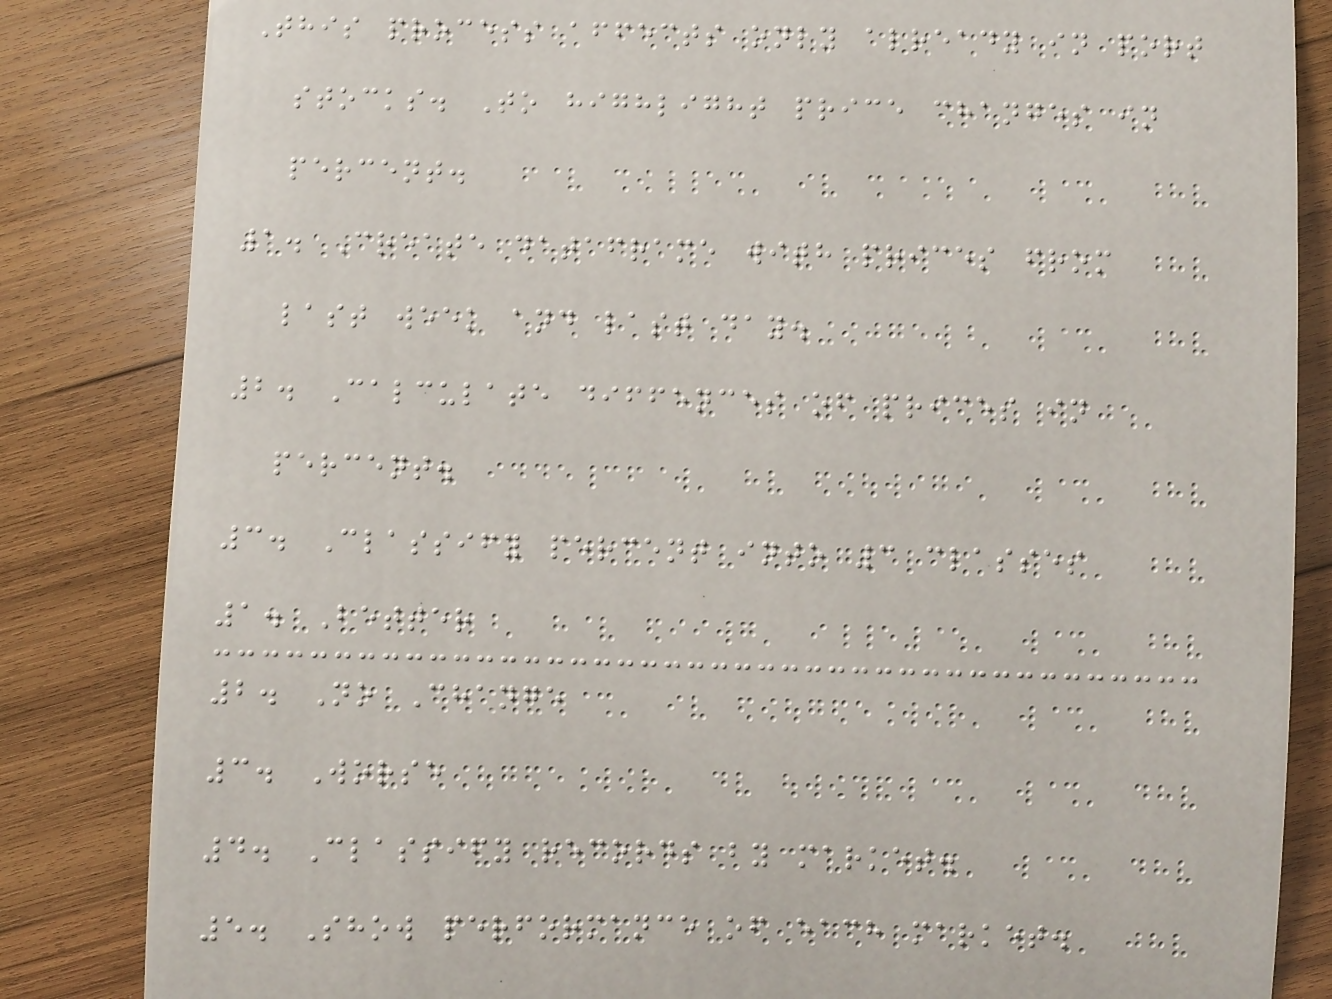This process affects only already in port
stocks. To highlight price changes in
percent.
1. Create dataframe with prices from
last week and last day.
2. Calculate diffences of prices in
percent.
3. Classify percent into 3 classes
1. Better
2. No Change
3. Worse
4. Classify records by market.
5. Show performance of each market.
